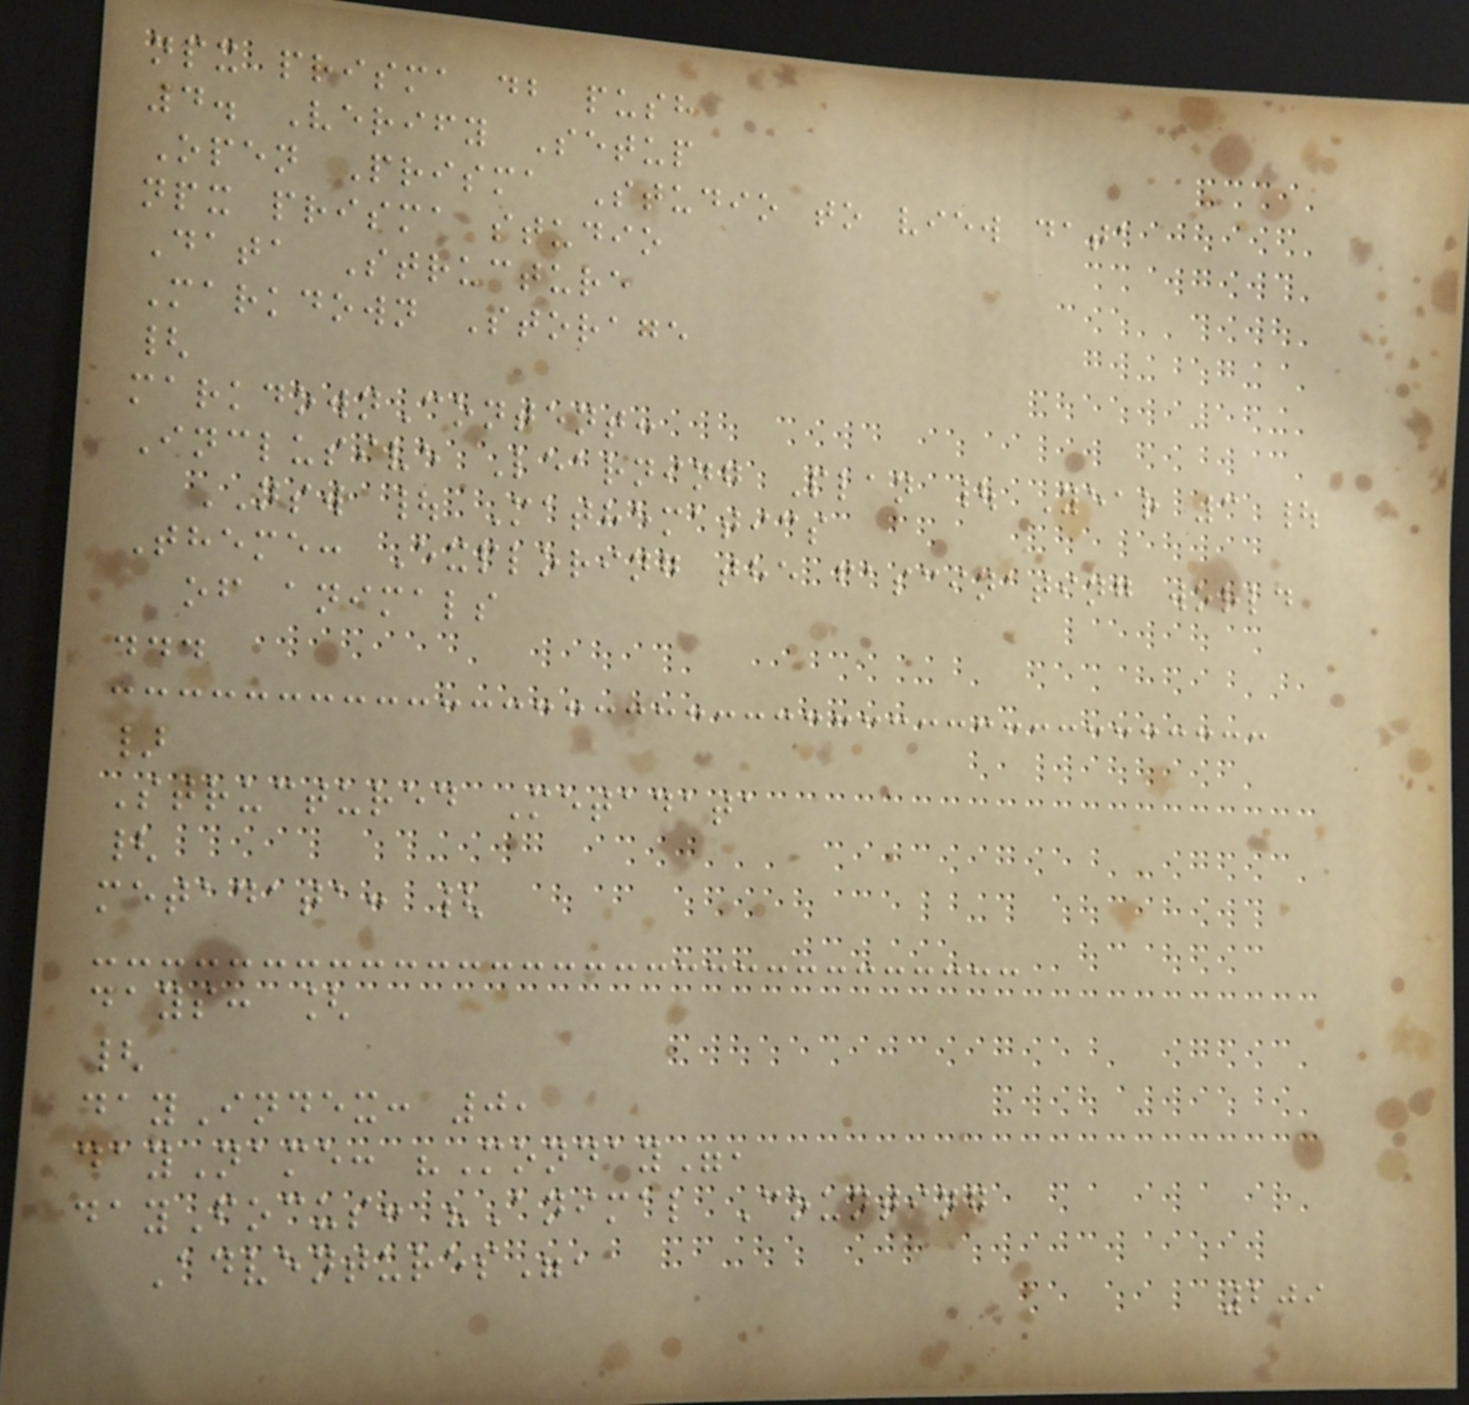npx prisma db push
4. Verify Setup
Open Prisma Studio to view data
npx prisma studio
Data Structure
Markdown Storage
{
markdownContent:
Inclusive Learning Plan | Year 3 |
NSW | Mathematics
Theme: Exploring the fascinating world
of animals
...
}
Structured Metadata
{
metadata: {
days: [
{
dayIndex: 0,
dayName: "Monday",
dayFocus: "Animal Counting
Adventures",
209
